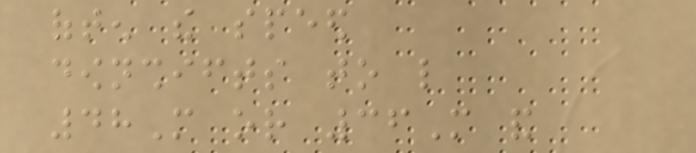often the speed
downshifts to like
48M or 36M and
